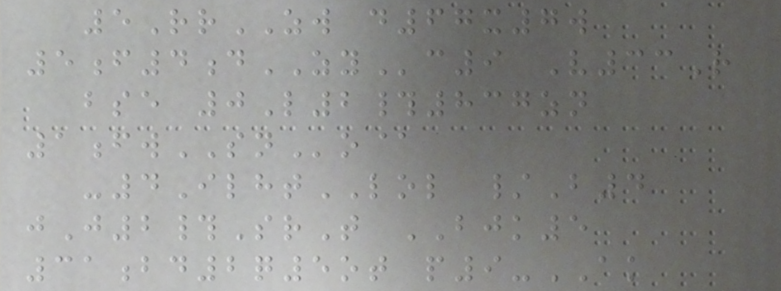5RrZW d67x7w
5f4dZYc9 V33R
bse 0L2#837zn
1fwSNo@
-4IlhtLOL /B4
jJ2#SrT BJK5
31bd2q5ot p9-AK
